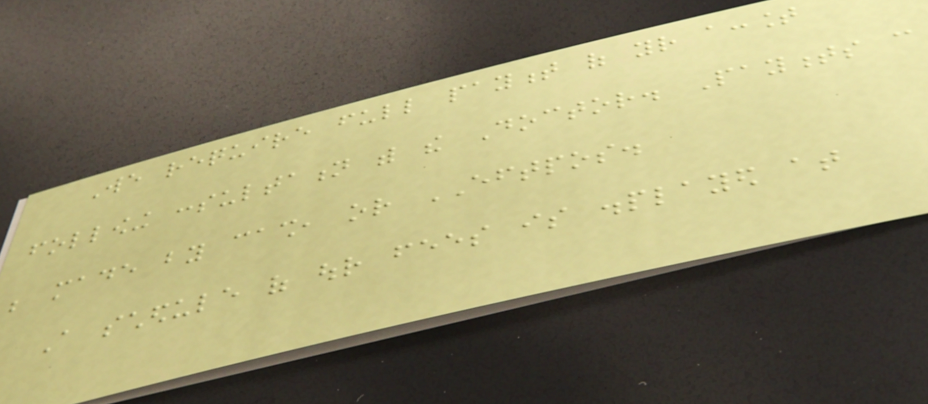We require full payment of your account
following consultation with the Doctor. Payments can
be made by cash, or EFTPOS.
A schedule of our fees is displayed at
